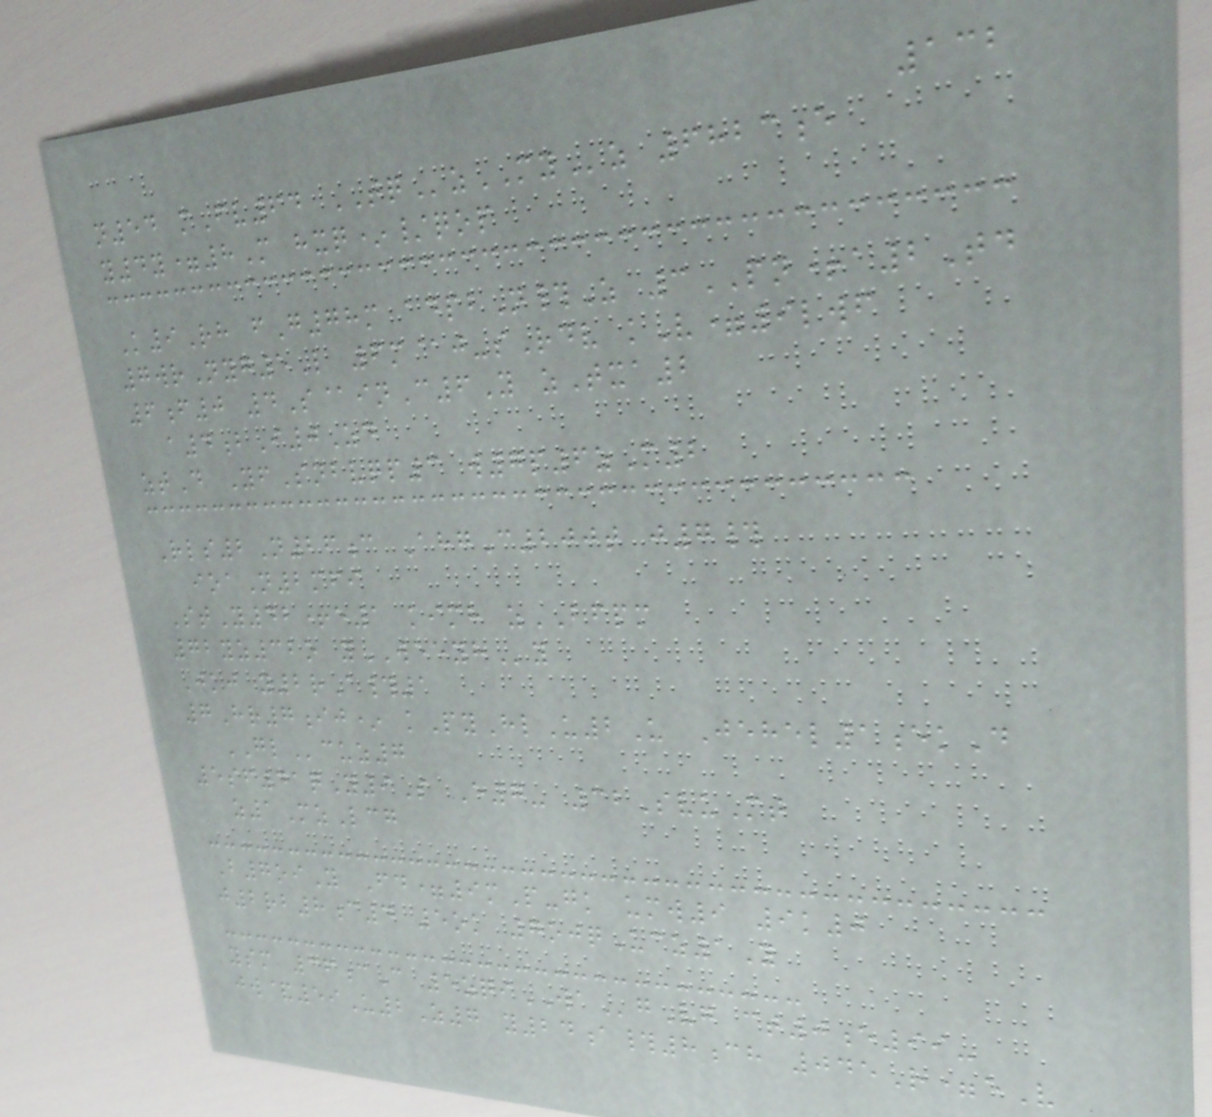132
n54 mFv64 TQzMYz 6823e
y4y=8M hxq*/qop
K9Rh fG78m adpbN#Z 3PN+a2Td
7wrNyg5L 6m@j-sRdv kV=9lwf
6f0 4S@inC6Y zTxa2
a4bI0Zd
ztD YfSnbvqp3 w7p6zM2
Rls2N26c AhgC200t j7#
ioaN2mfi
StY42+e1 kimh zBFPM
72yz32o yWEEYHy
Jkj y2rA#1
7Hr7ij* kPyHlU2U Jehel1ekD
GLcuz7
5sf41qY9S E7- 32SvuMt
z1MzLcg
B7oiY Fd=9mP-gk umw9 9k0
j2rb8c4 5ok 7ojqUcz1Y
ysm 36cC 5zqiWAgVg ct0e99-
jw&59U2Z7 y24a#8ch 045R=eV
